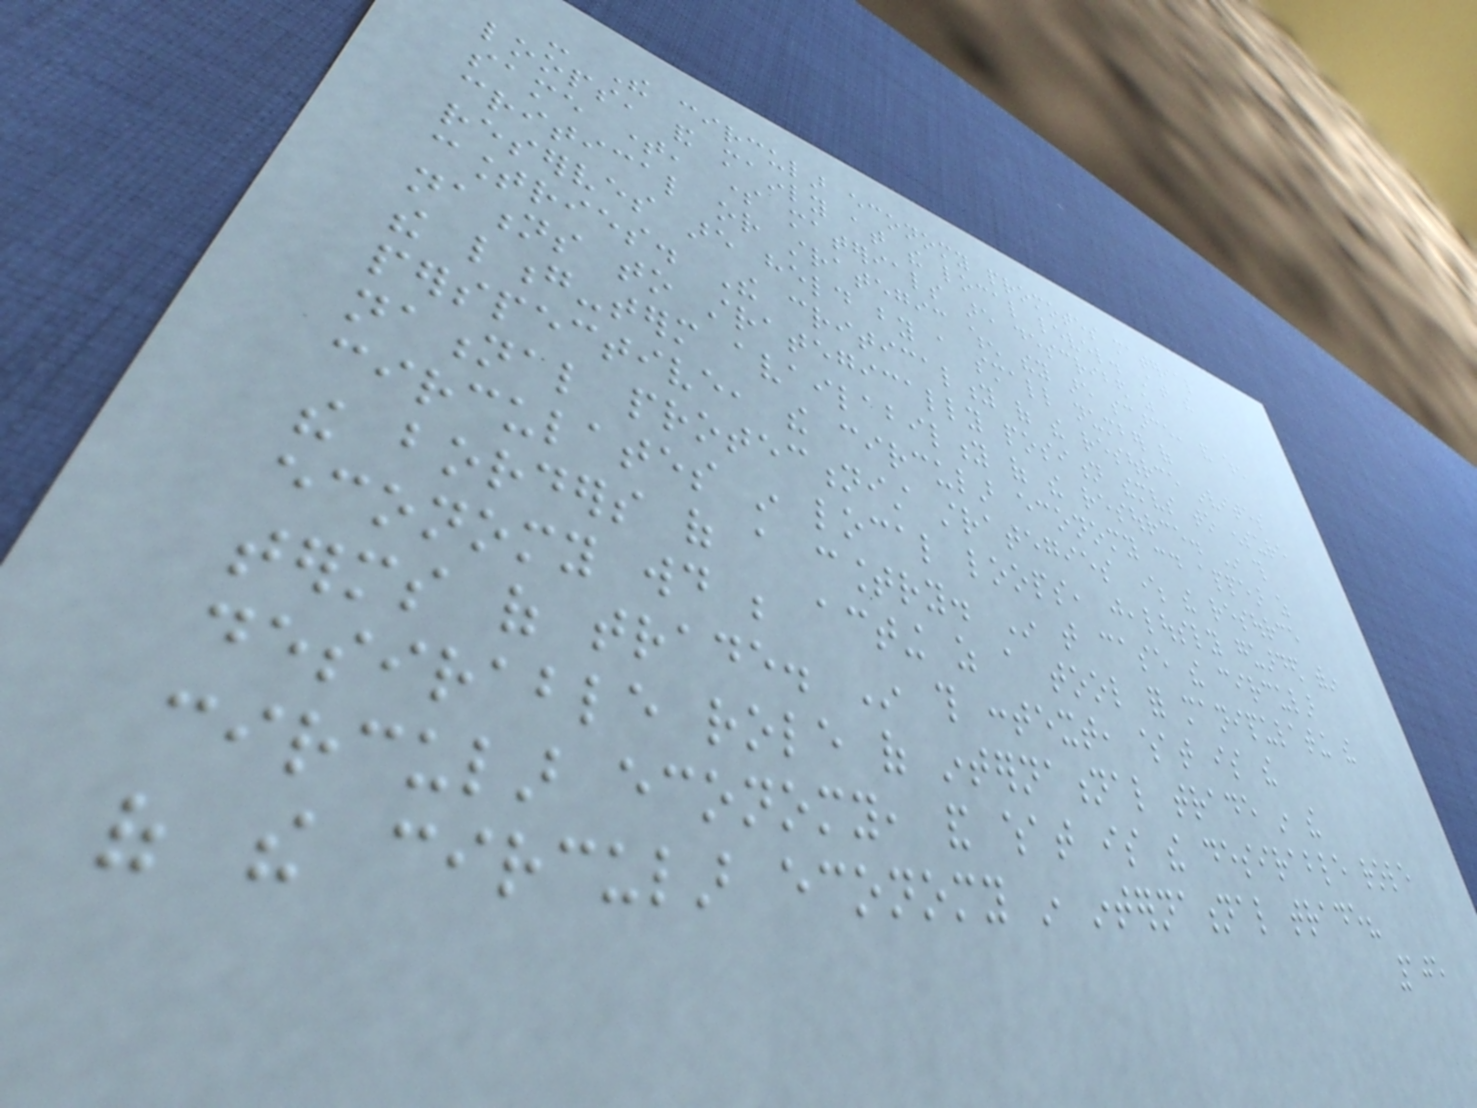- The circular economy promotes material
loops, and mainly at the local level. At the
same time, some materials are described as
critical or strategic when they are scarce, and when
reserves are held by a small number of
countries. The criticality of the resource invites
nations to strategically position themselves to ensure
the long-term availability of the resource. In this
perspective, the circular economy could appear as
national protectionist strategies where the resource
circulates in local loops, jealously guarded within
the borders of a country. In that case the circular
economy would be acting as a tool for manipulating the
terms of trade. In this context, what is the
desirable role of international trade in the
circular economy, and what is the desirable role
of the circular economy in international trade?
105
